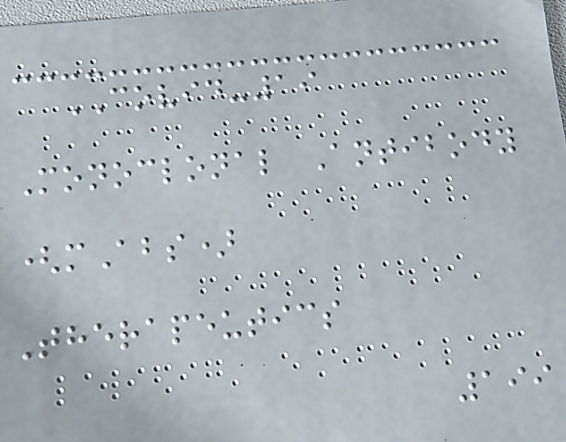COVID-19
Monoclonal Antibody
(mAbs)
Therapeutics
199
